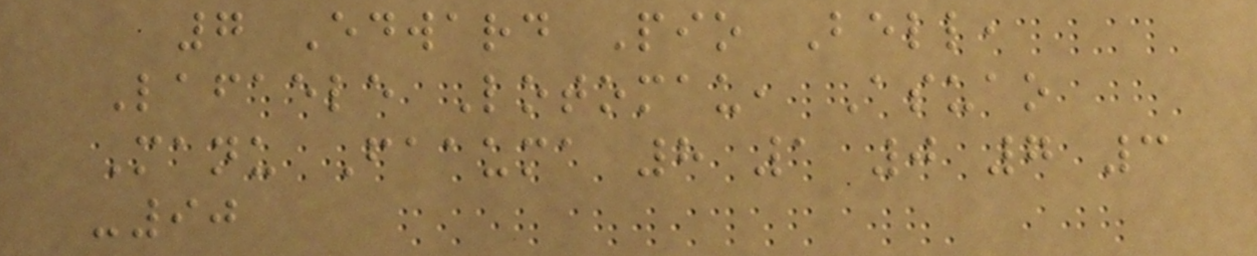7 Edward Pio Bell,
Lafaele Lotomau, Asuao
Manu Faauma 8 1 0 7 3
-90
